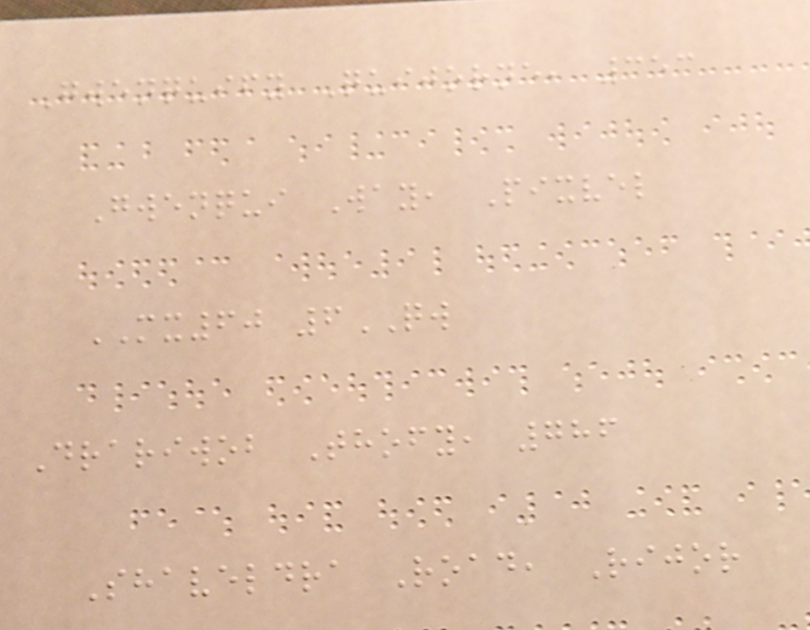Gwenquify Quijorne, 353
Gwenqui Way, Pixvel
MX60 6QW
Drariwob Thofy, 786
Shaveldra Road, Rijor
